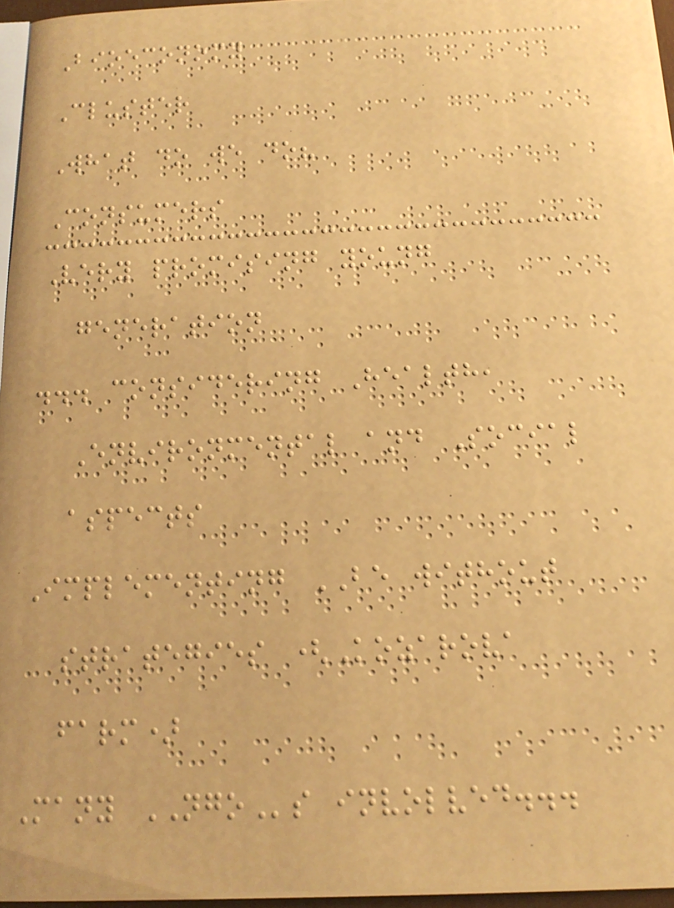Bioeconomy
Cluster
What do we do?
Consumers
Very promising young
generation
... considering Health,
Environmental and Social
aspects
Implementing BE without
strategies (Kozarova
farm)
Many NGOs involved...
